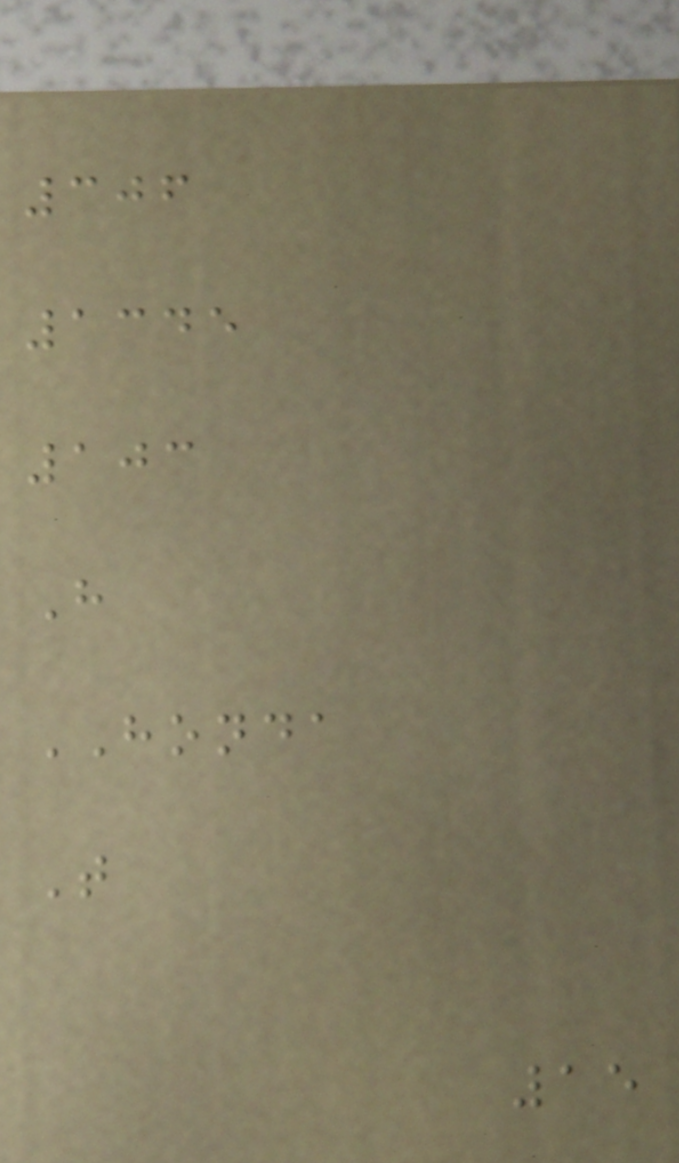306
1345
103
H
HONDA
T
15
